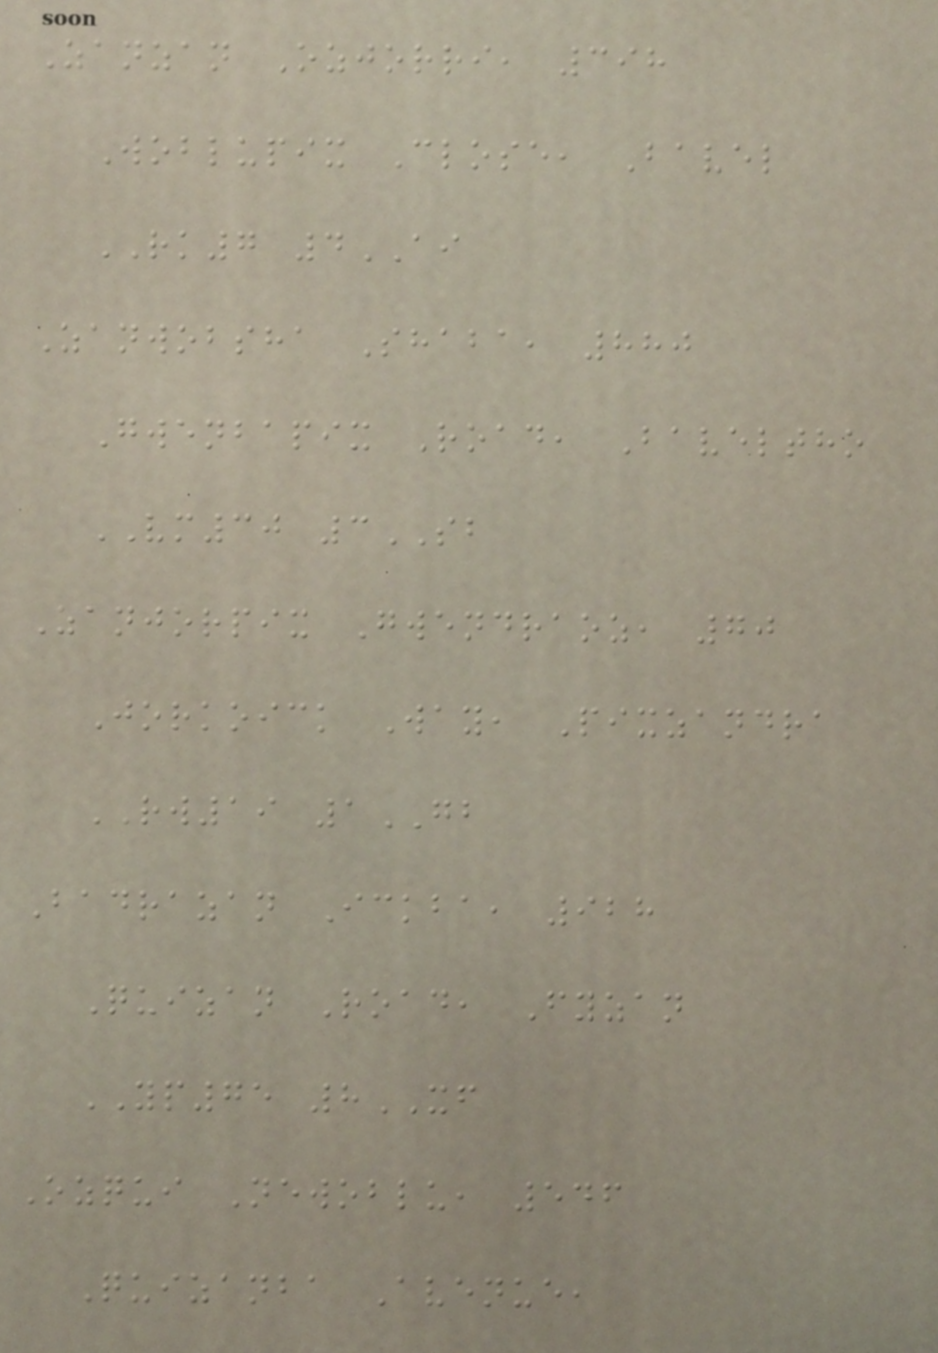Zanzan Ozjorri, 398
Woblupix Close, Bavel
RK7 4AI
Zanwobsha Shaba, 880
Gwenbapix Road, Baveltho
VM30 3SB
Zanjorpix Gwendraoz, 70
Jorkoick Way, Pixzandra
RW19 1GB
Badrazan Ickba, 928
Quizan Road, Fyzan
YP75 8XF
Ozqui Newoblu, 546
Quizanba Avenue,
